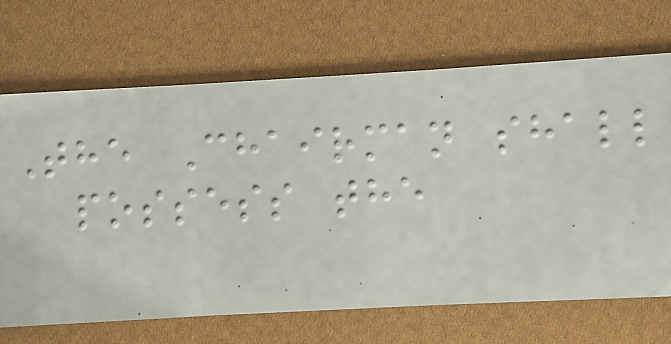The Chairman shall
possess the
